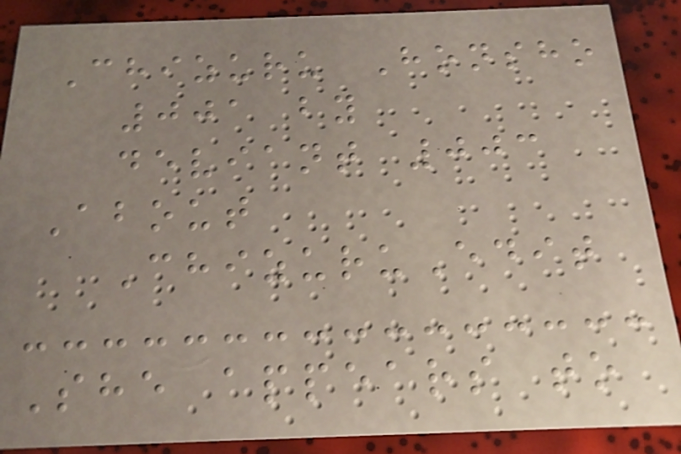Chizuru Honsho
001 by
deviant 003
About
ChizuruEdit
She appears to
